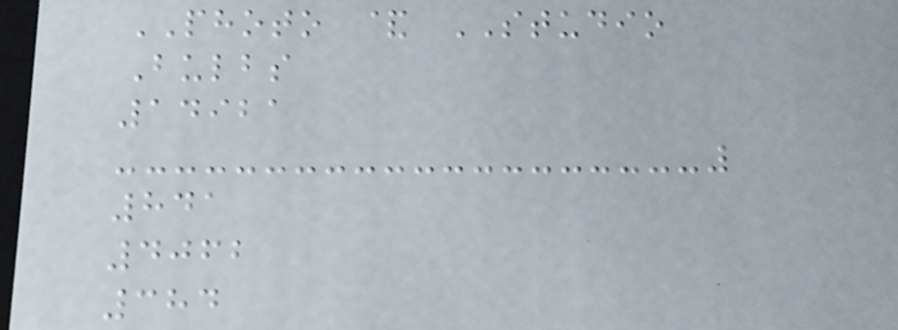PHOTO & STUDIO
Bulbs
14921
841
4062
384
